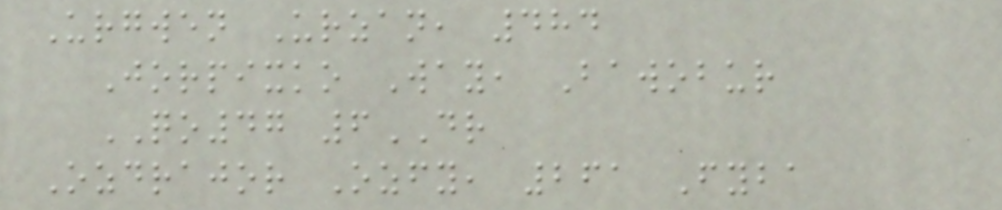Urgwen Urzan, 484
Jorpixko Way, Bawobur
QO47 6DR
Ozdrajor Ozfy, 261 Fyba
